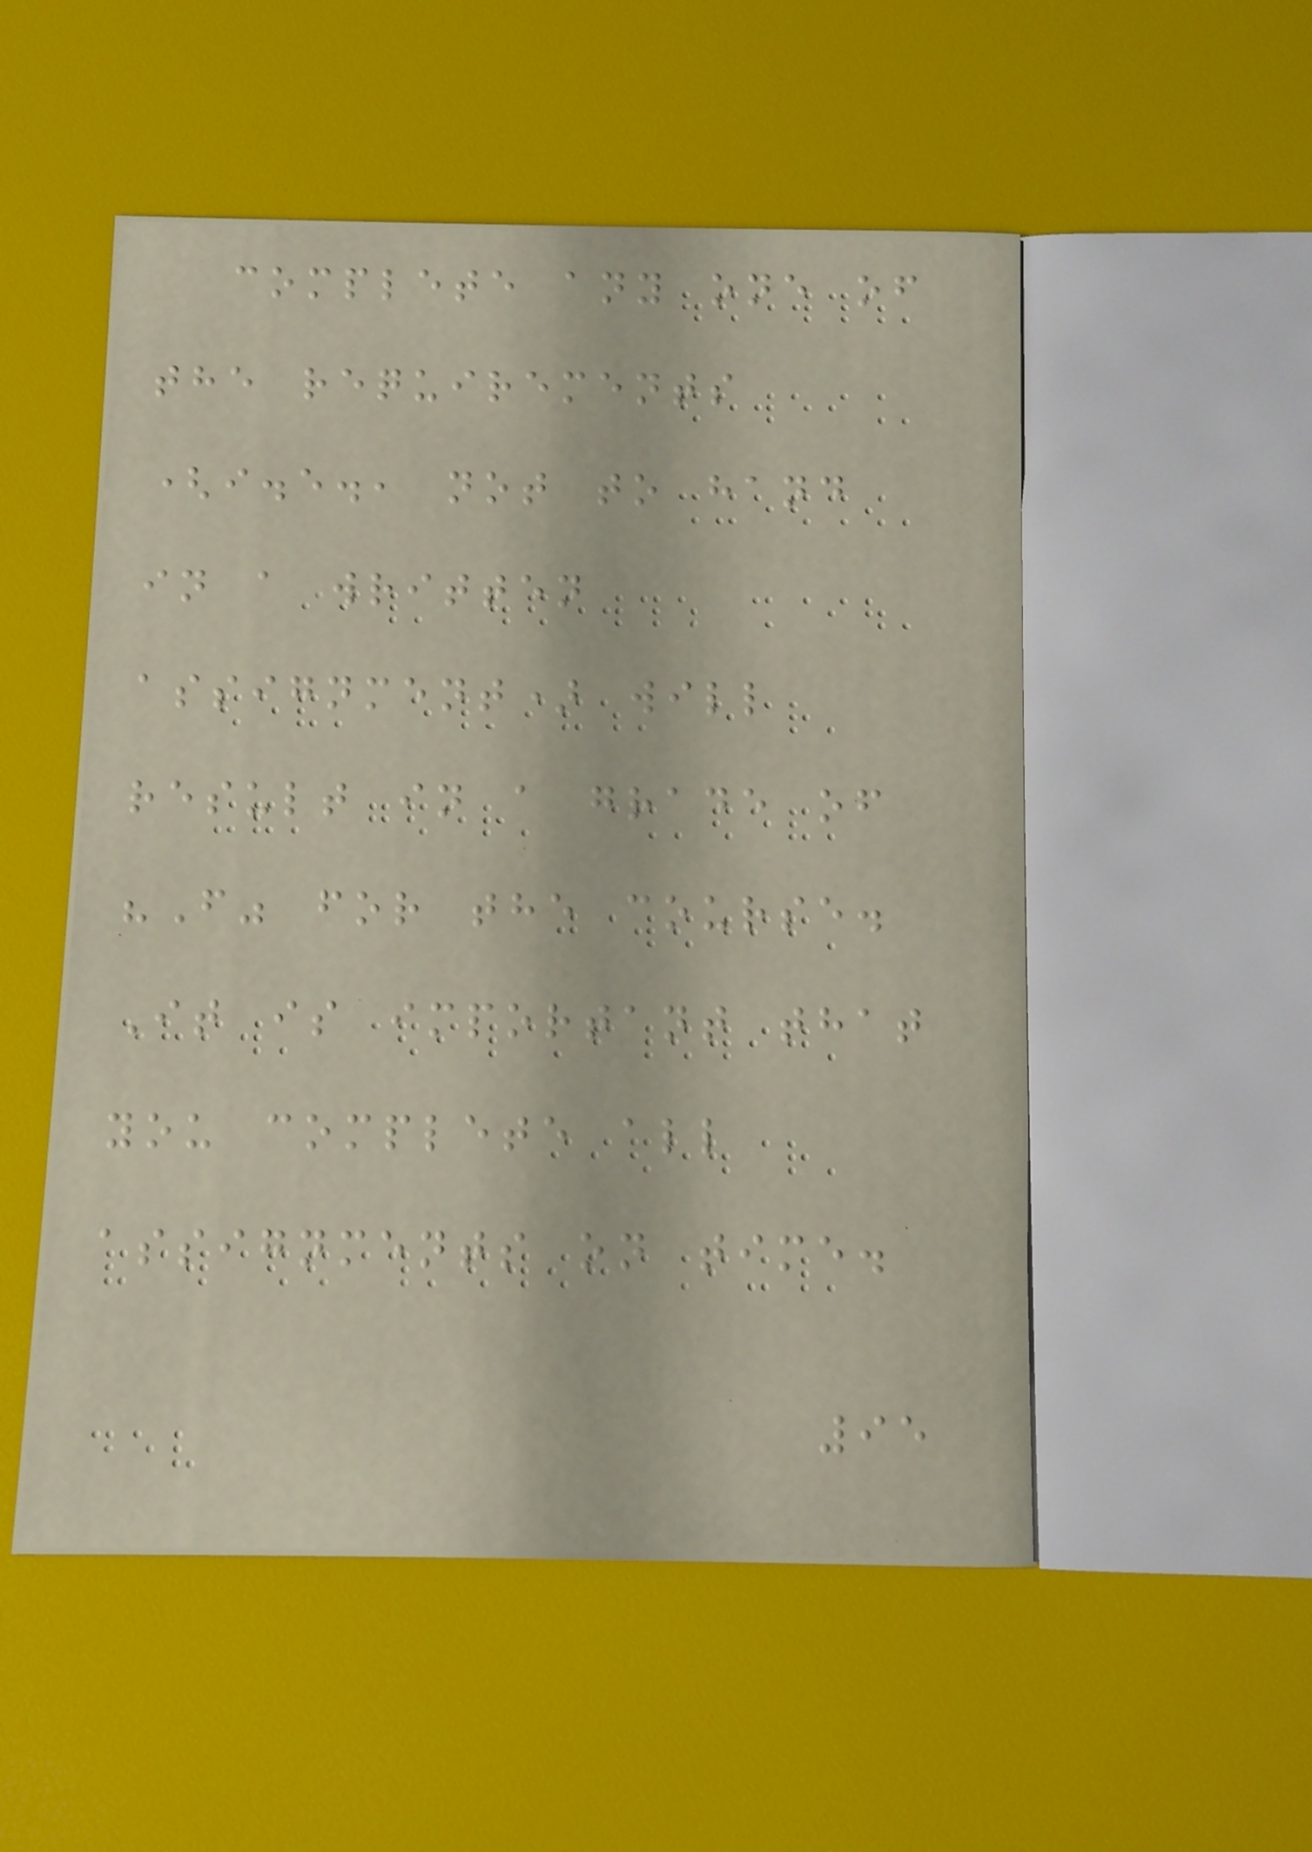complete any one of
the requirements
(i.e., not to hand
in a written
assignment) will
result in a grade of
"F" for the course.
It is important that
you complete all
assignments on time.
95
